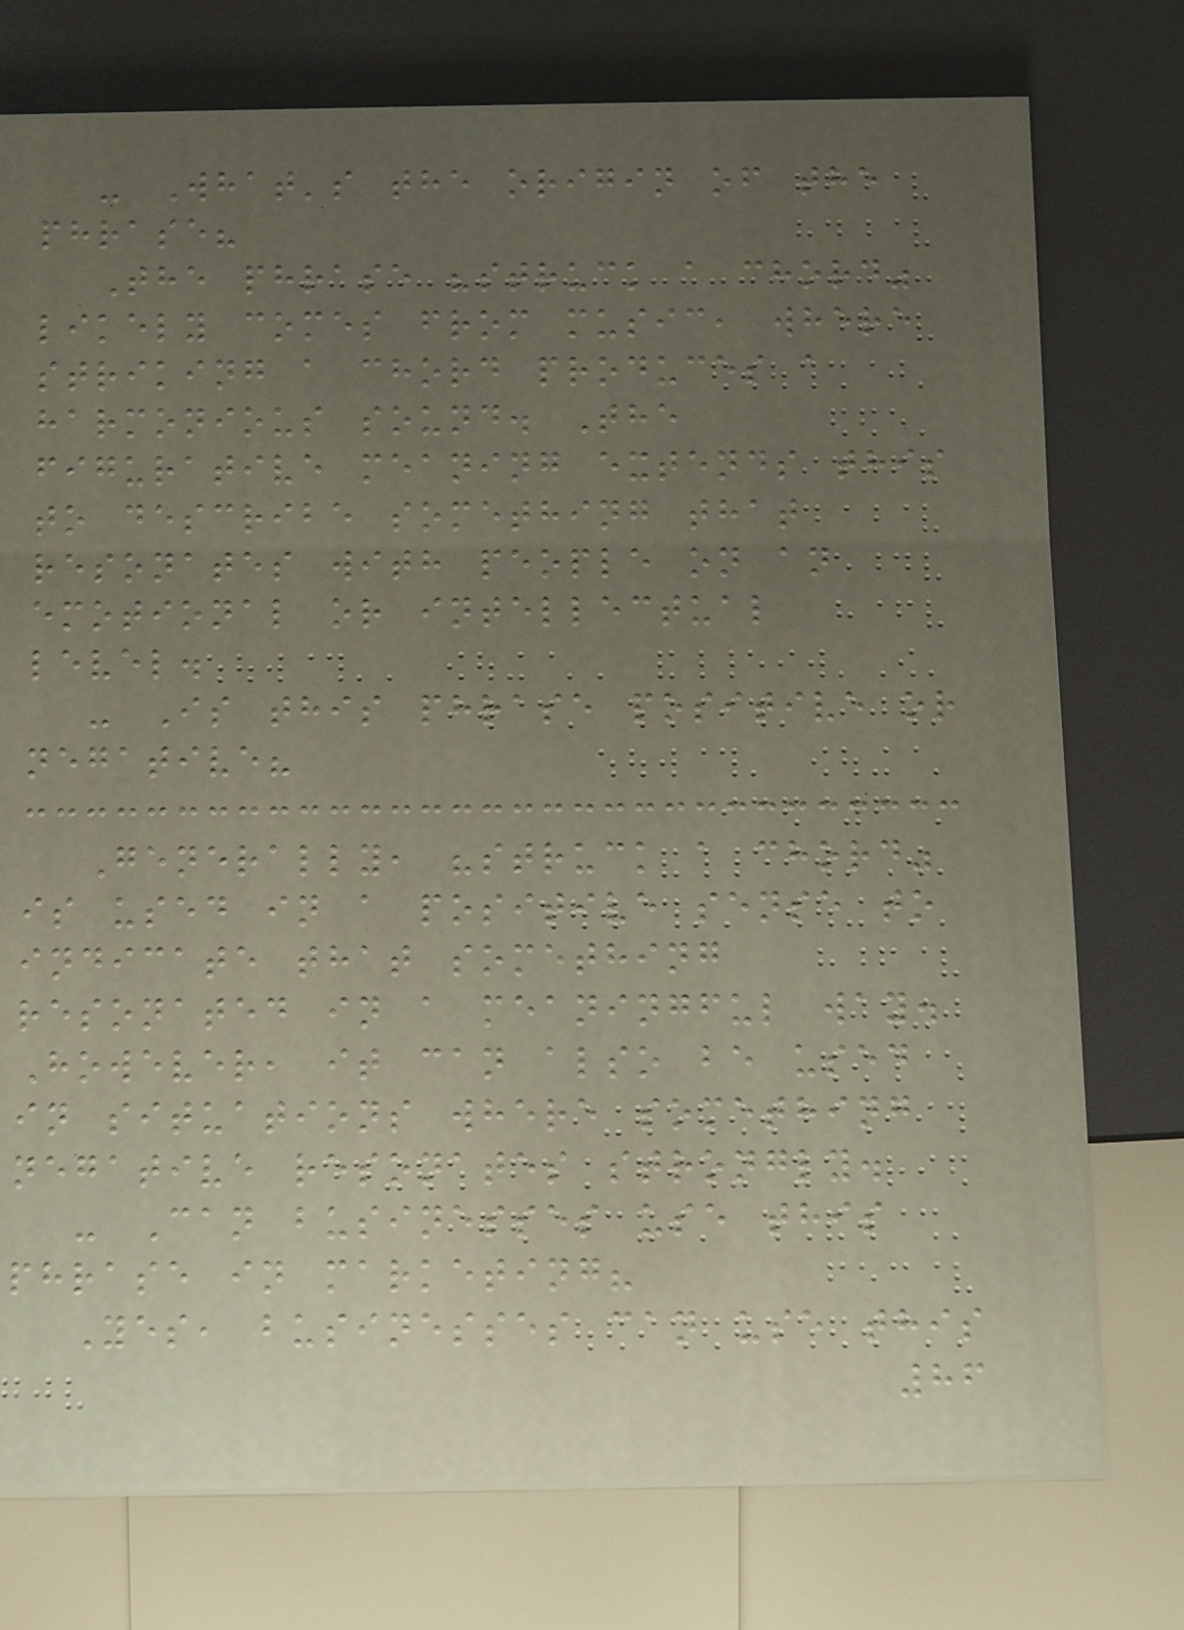- What's the origin of the
phrase?
The phrase "struck a chord"
likely comes from music, where
striking a chord produces a
harmonious sound. The
figurative meaning extends this
to describe something that
resonates with people on an
emotional or intellectual
level.
- Is this phrase positive or
negative?
Generally, "struck a chord"
is used in a positive sense to
indicate that something
resonated in a meaningful way.
However, it can also be used
in situations where something
negative resonates strongly.
- Can businesses use this
phrase in marketing?
Yes, businesses can use this
86
